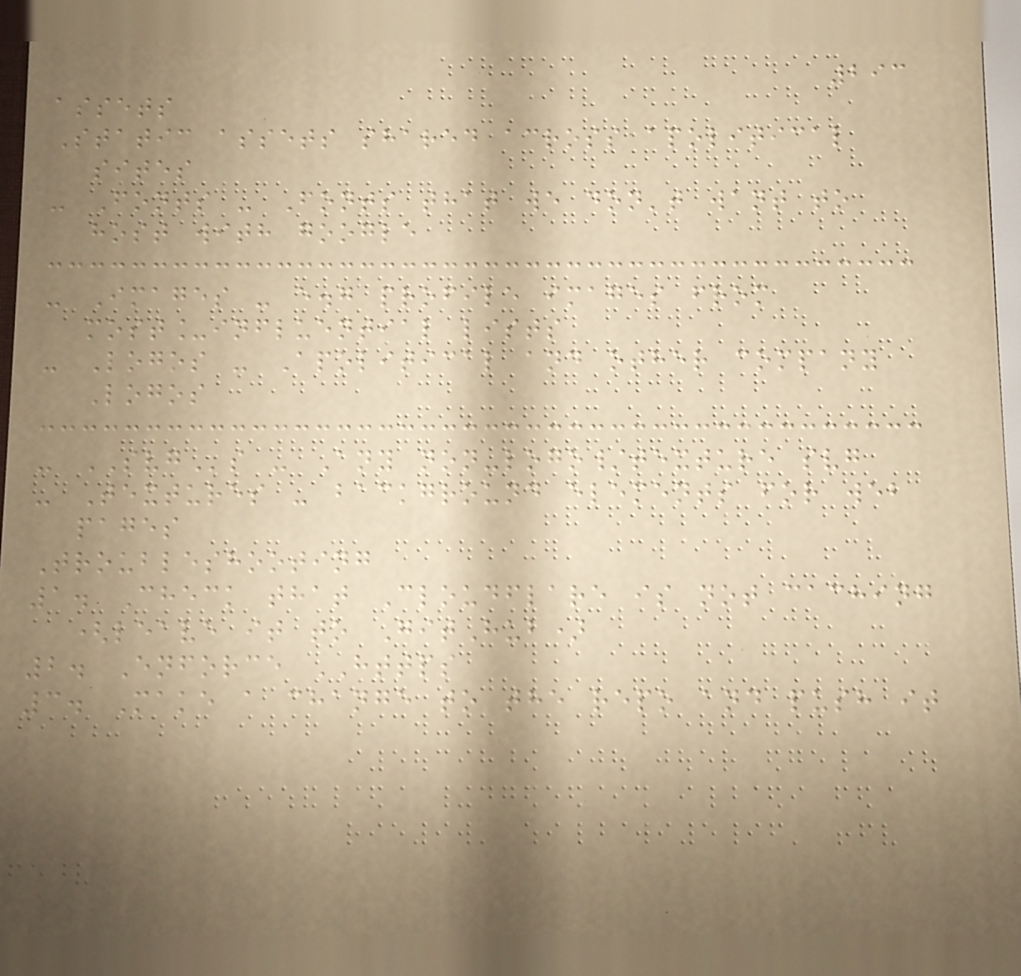293
assets
Static assets shared across apolitical
sites
- Fonts - Fonts that we don't want to
host with google
- Images - e.g profile images from
most_influential lists
- Logos - Apolitical and other company
Logos
- SVGs - Any non-logo/texture svg
- Textures - background elements for web
pages
Troubleshooting
1. Check that Cloudflare is not caching
(leave it to GitHub)
2. Enforce HTTPS
3. Make a change to the repo and push it
